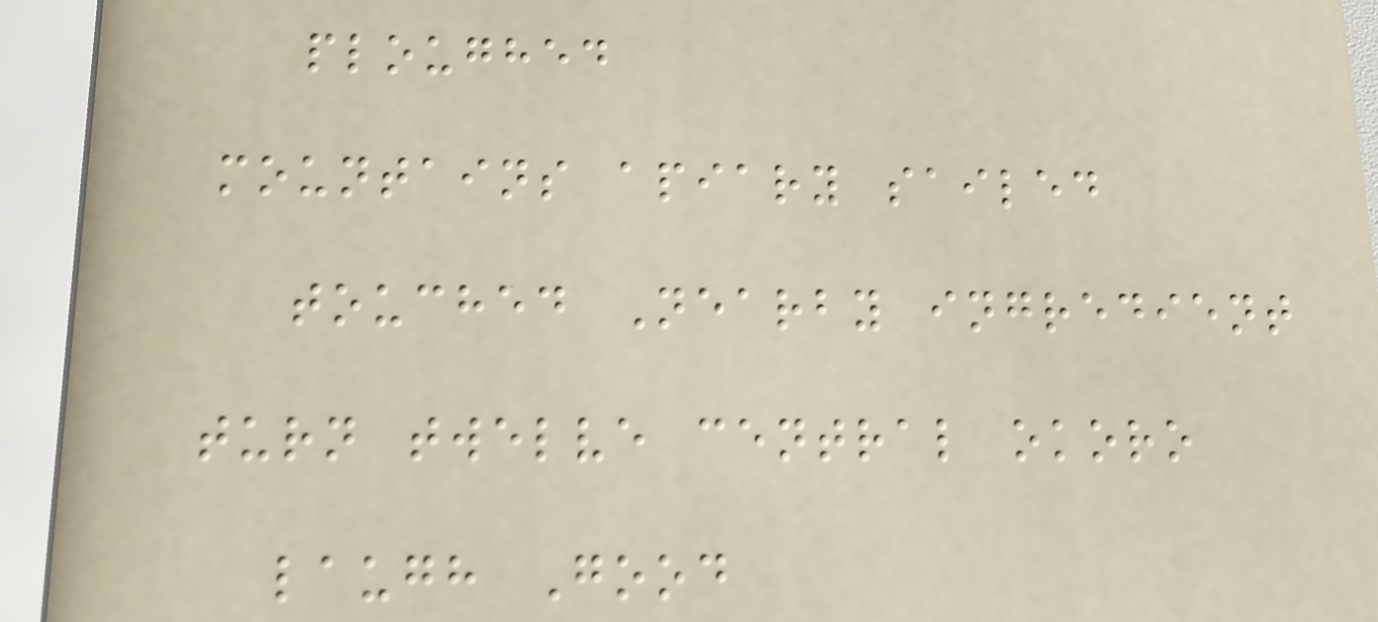ploughed
mountains apiary sailed
touched Nearby ingredient
turn twelve central okoro
laugh Good
